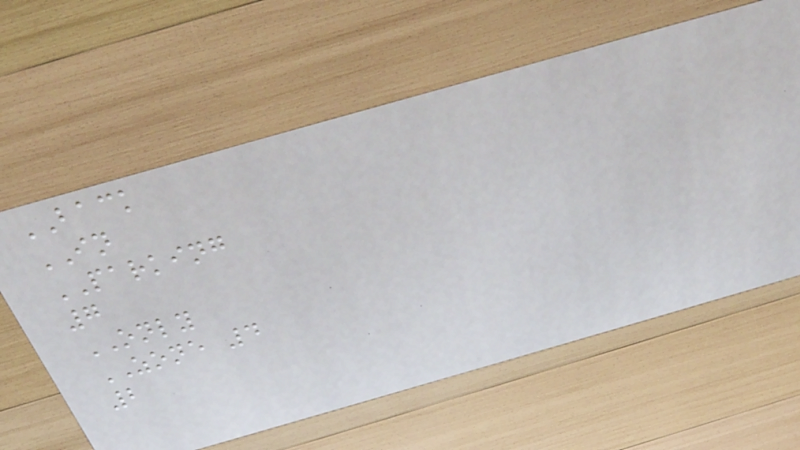BACK
IN
PARKING
7
ONLY
ZONE 4
2
